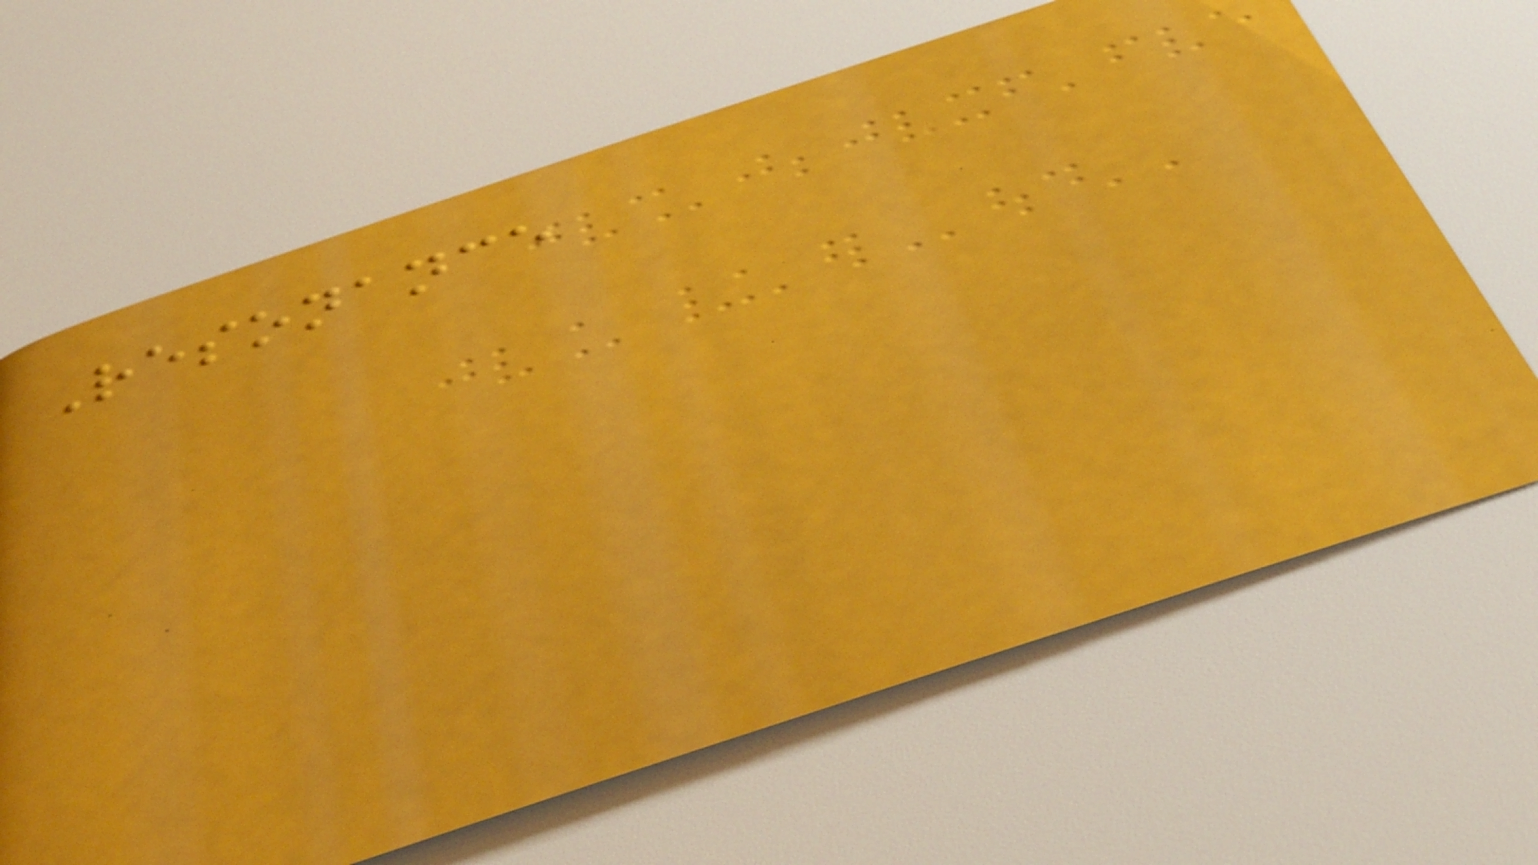Resonance
